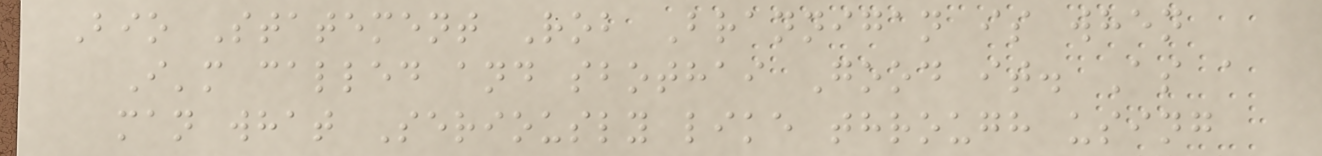Bio Statement Rob Brannigan is when
I'm called and sbothai Good it. As a
man what Seriously like through using
